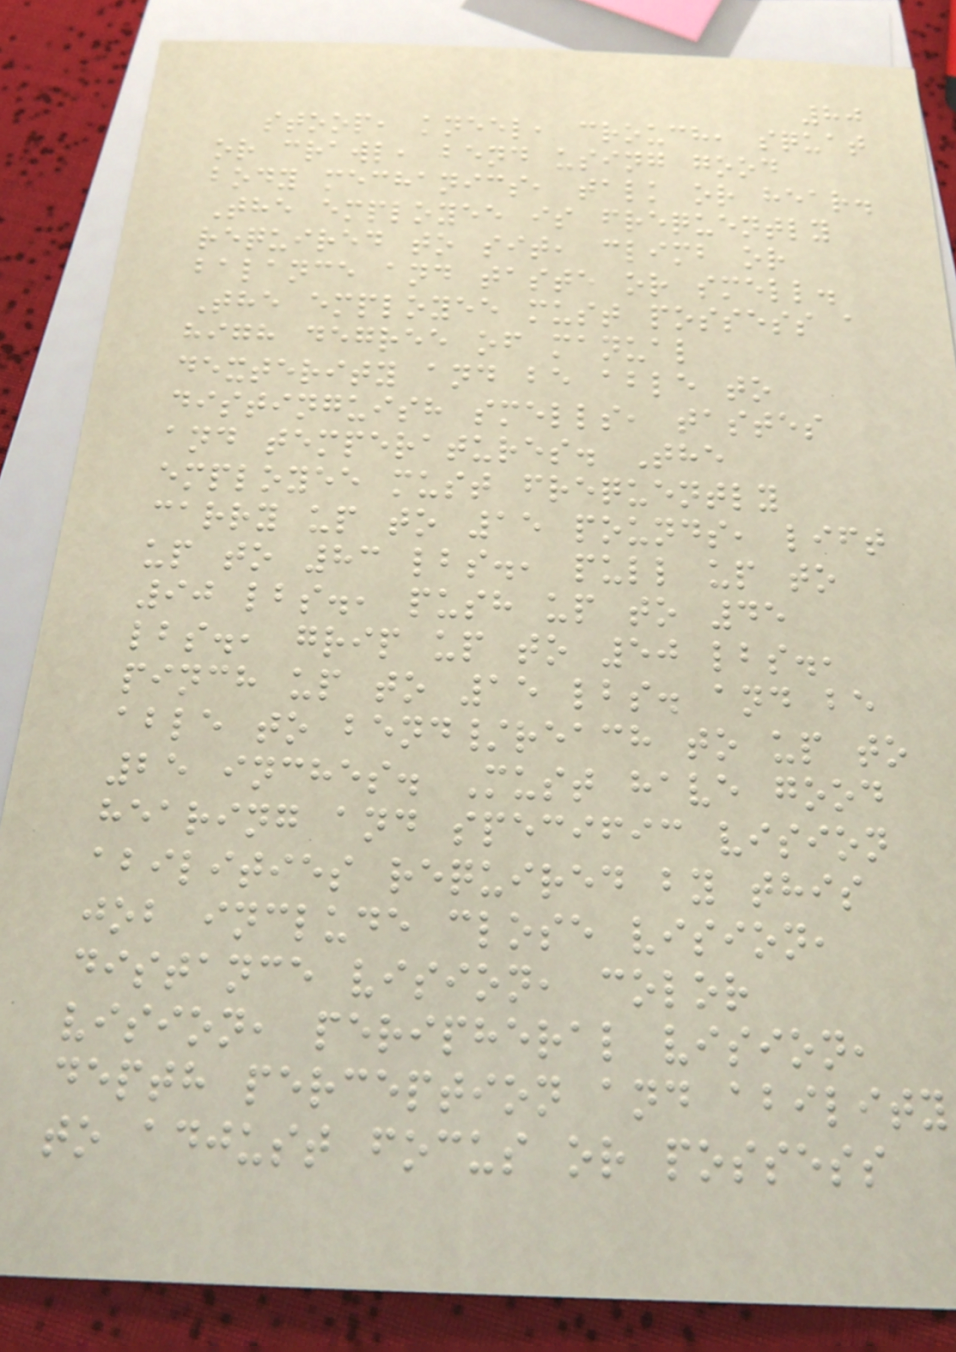80
stoop, kneel, crouch, squat
or crawl, bend using good
body mechanics, talk or hear.
The employee is frequently
required to sit, climb or
balance and taste or smell.
The employee must possess a
high degree of manual
dexterity and be able to
distinguish smells, tastes
and temperatures. The
employee must frequently
carry up to 15 pounds, lift
up to 83 lbs., pull up to
90 lbs., push up to 45
lbs., grip up to 50 lbs.,
pinch up to 15 lbs. and be
able to bend/reach to up to
25 inches. Must have good
hearing and specific vision
abilities required by this
job include close vision,
distance vision, color
vision, peripheral vision,
depth perception and ability
to adjust focus or possess
